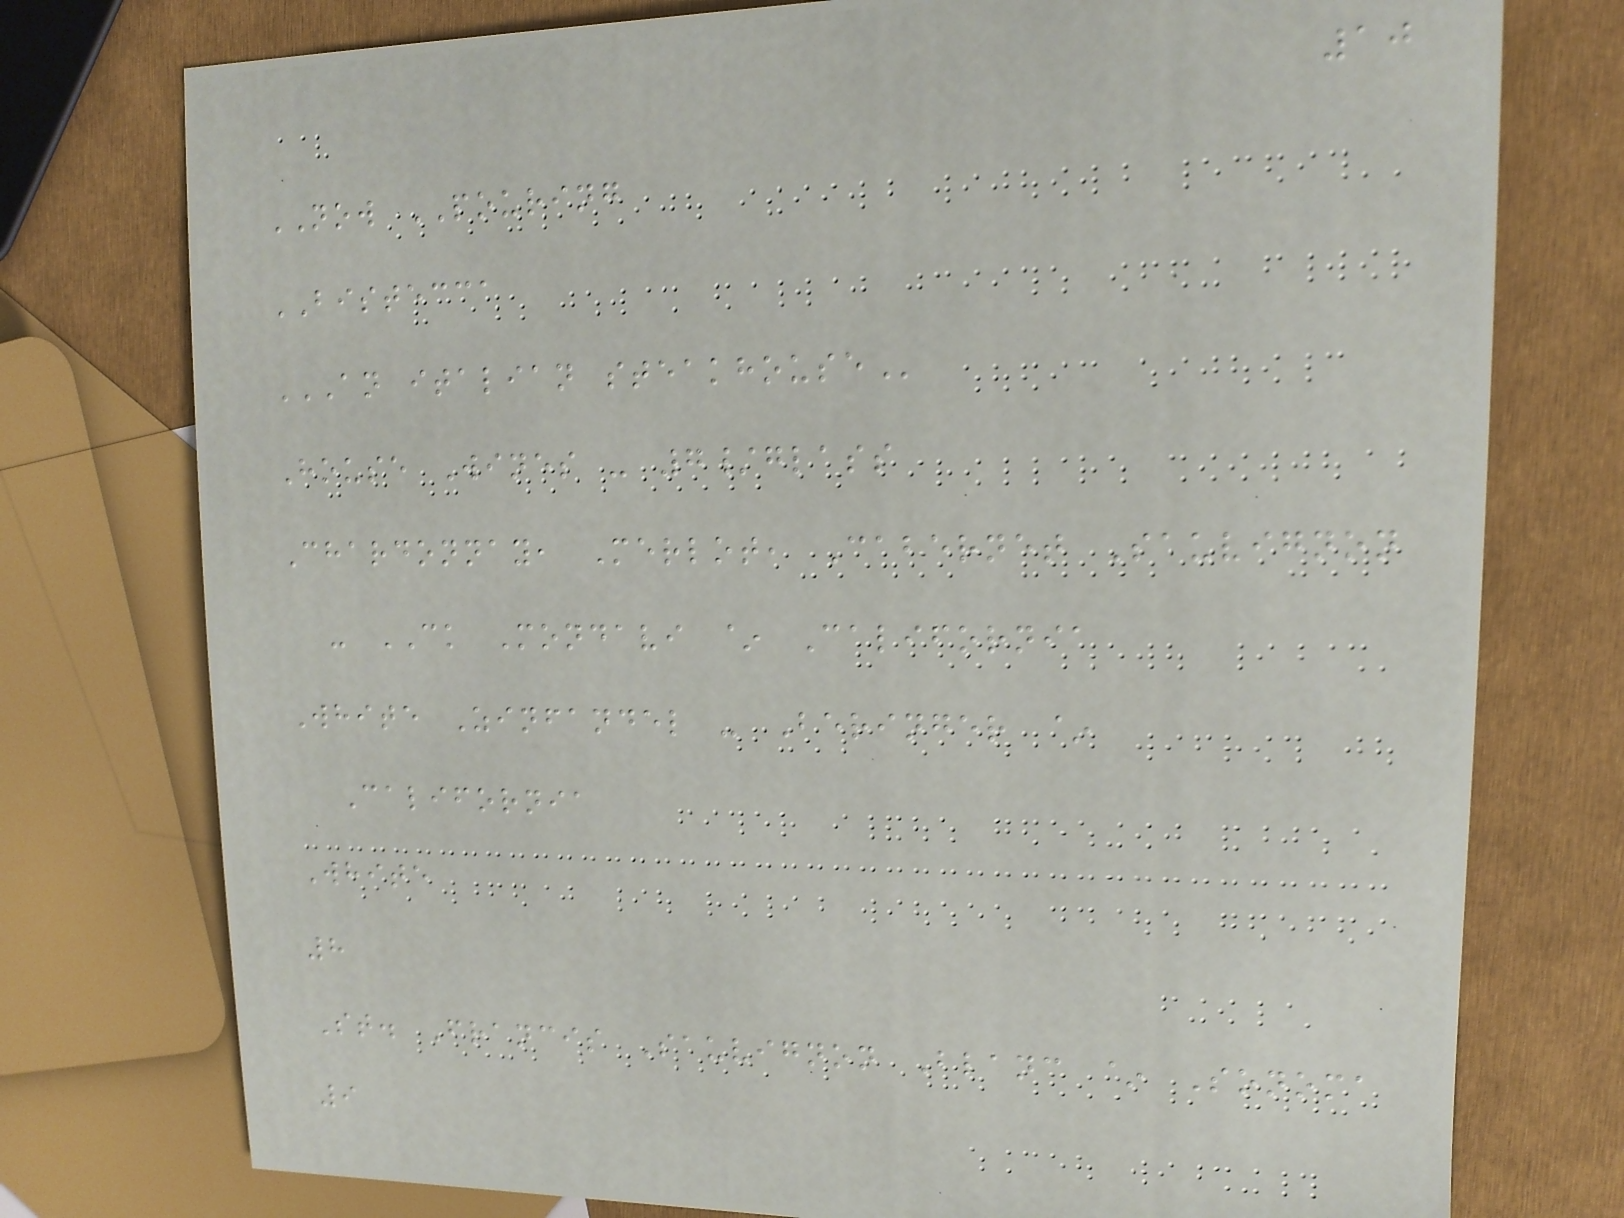10
NOW POURING
BISTECCA
AN ITALIAN STEAKHOUSE
House Wines - 7/glass
Chardonnay, Merlot, Cabernet Sauvignon
- CK Mondavi ~ California
White Zinfandel - Beringer ~
California
White
8
St. Francis Sauvignon Blanc ~ Sonoma
9
